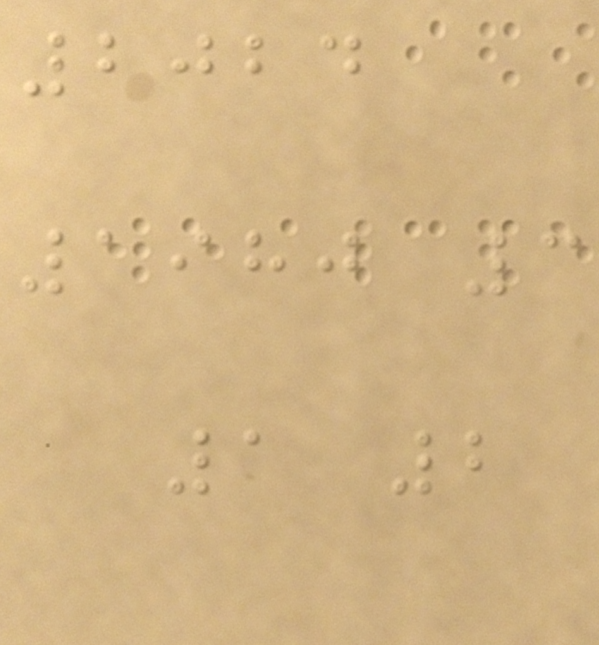2024
1980 3
1 2
